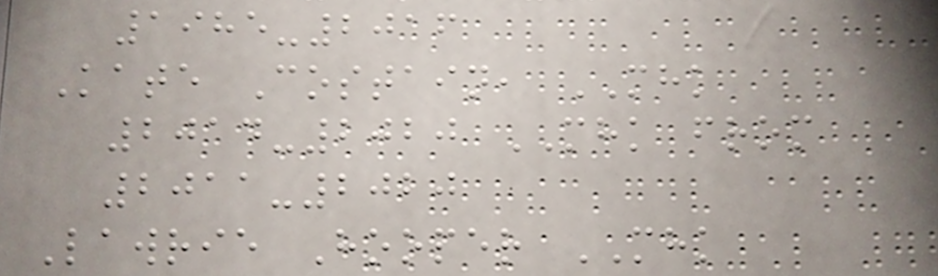1985-2016
Kate Costain, MHK
2014-2020 MHK from
2011-2020
Lawrie Hooper MHK
